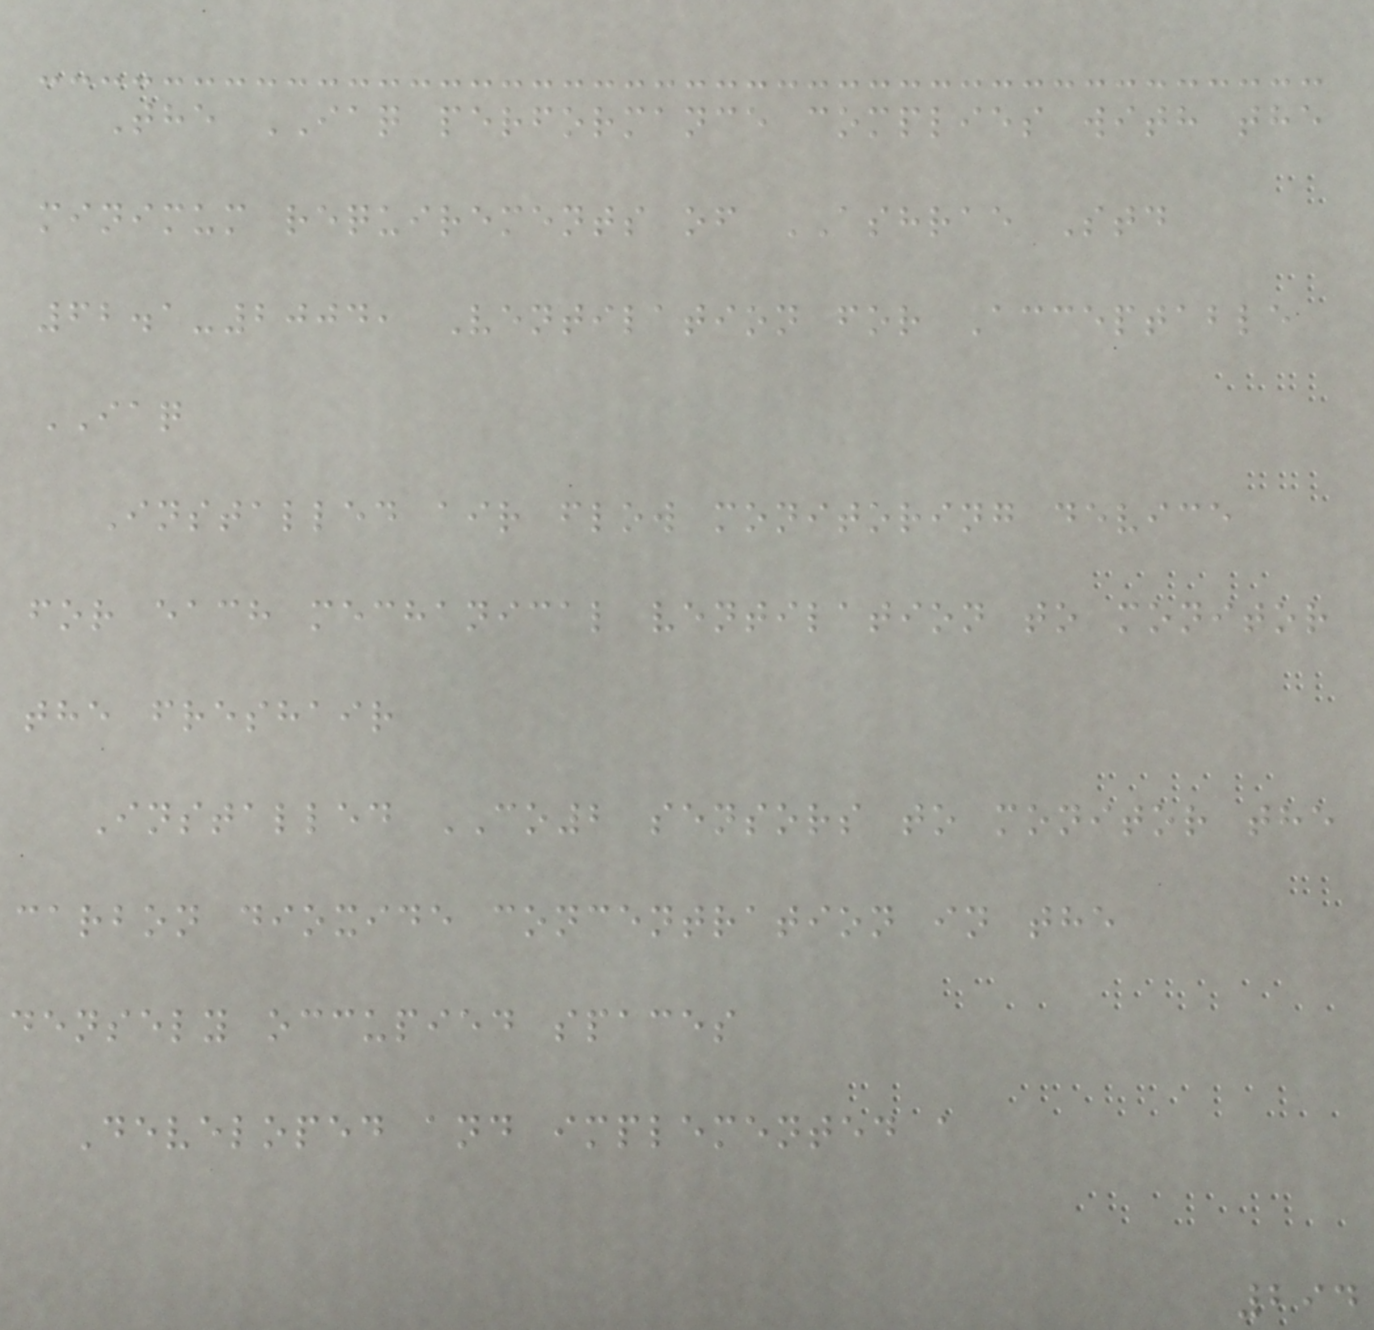The IAQ performance complies with the
minimum requirements of ASHRAE Std
62.1-2004, Ventilation for Acceptable
IAQ
Installed air flow monitoring device
for each mechanical ventilation to monitor
the freshair
Installed CO2 sensors to monitor the
carbon dioxide concentration in the
densely occupied spaces
Developed and implemented a
294
